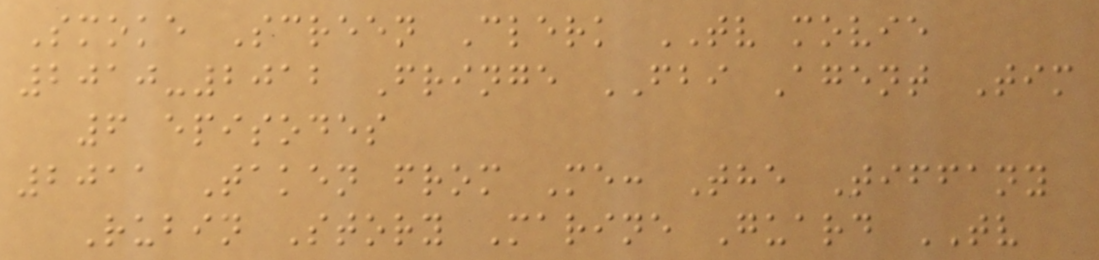Smoke Screen Clerk TV movie
2010-2012 Fringe FBI Agent Tim
6 episodes
2011 Taken from Me: The Tiffany
Rubin Story Marine Guard TV
